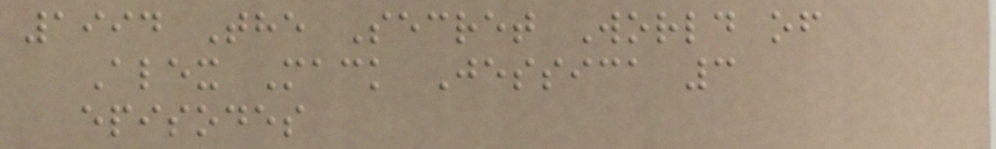1994 The Secret World of
Alex Mack Jessica 3
episodes
